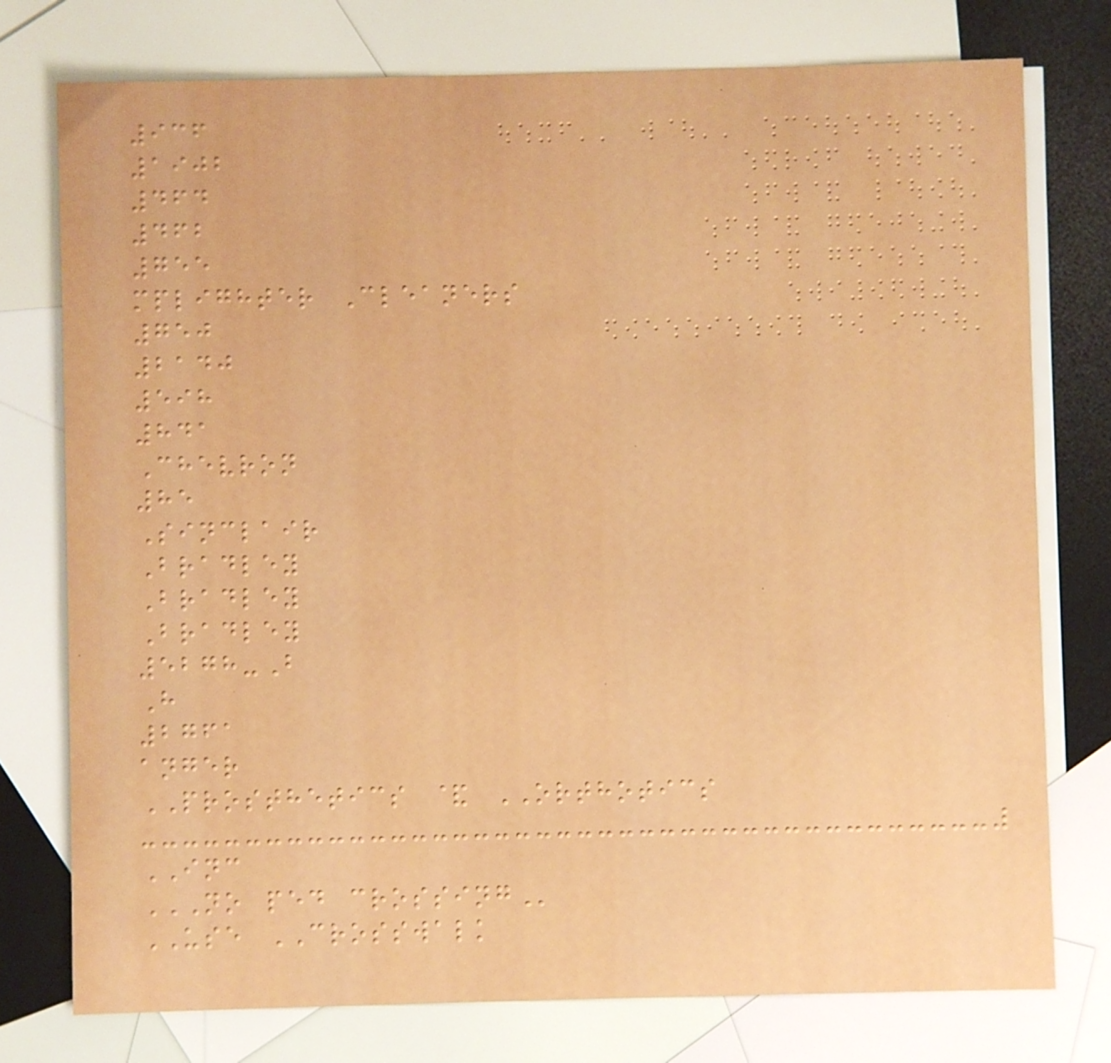936
1902
464
462
755
mplighter Cleaners
750
2140
598
841
Chevron
85
Sinclair
Bradley
Bradley
Bradley
5278-B
H
2761
anger
PROSTHETICS & ORTHOTICS
INC
NO PED CROSSING
USE CROSSWALK
